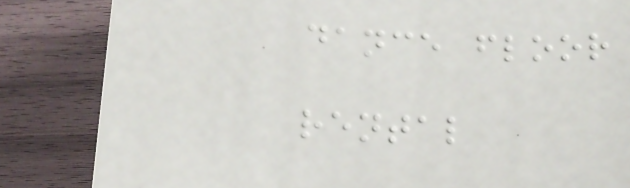dance floor
rental
